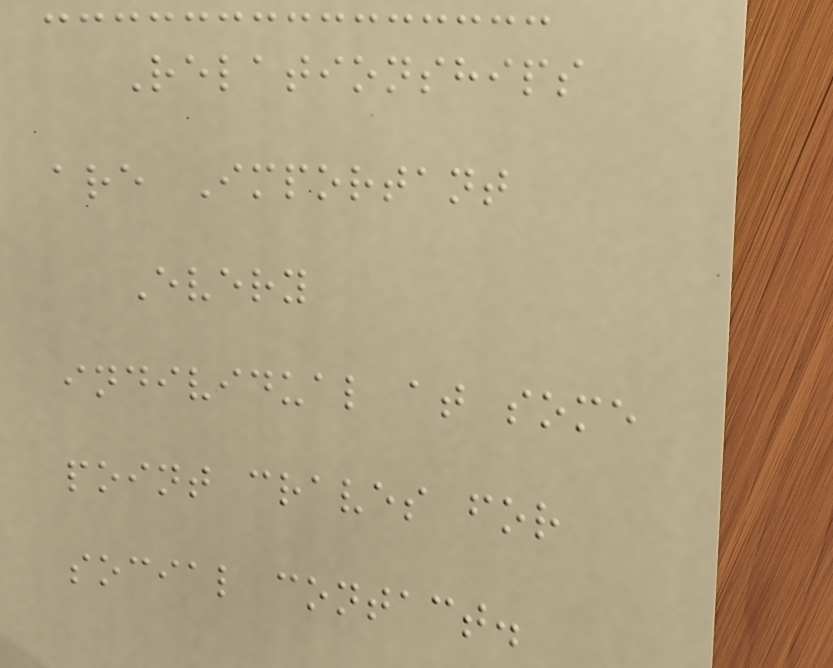Relationships
are Important
Every
individual at some
point craves for
social contact.
